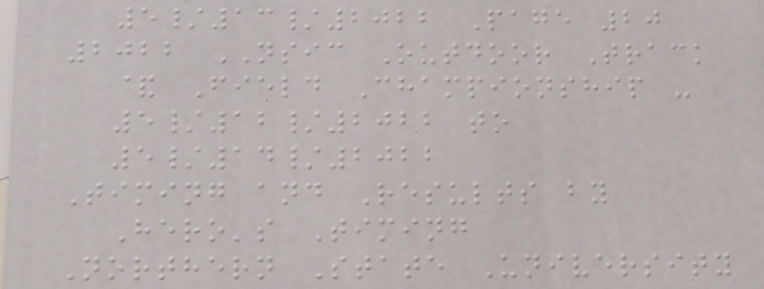5/13/2022 Page 20
2022 NSIC Outdoor Track
& Field Championship -
5/12/2022 to
5/14/2022
Timing and Results by
Hero's Timing
Northern State University
